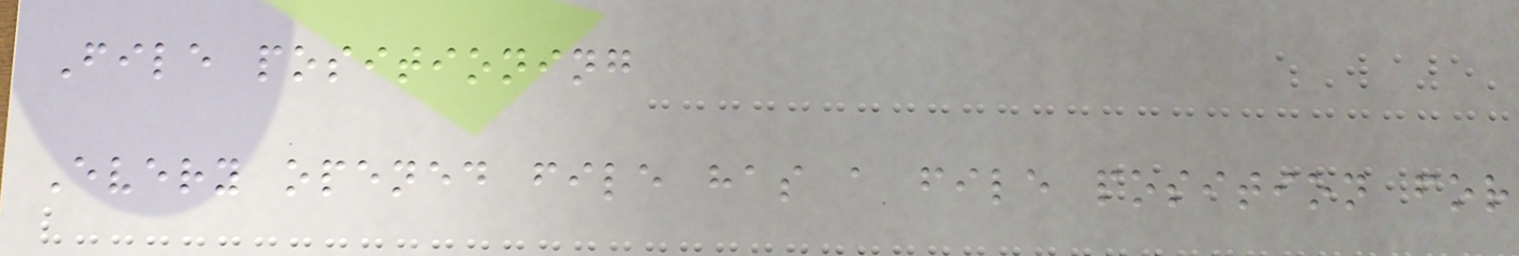File positioning
Every opened file has a file position for
